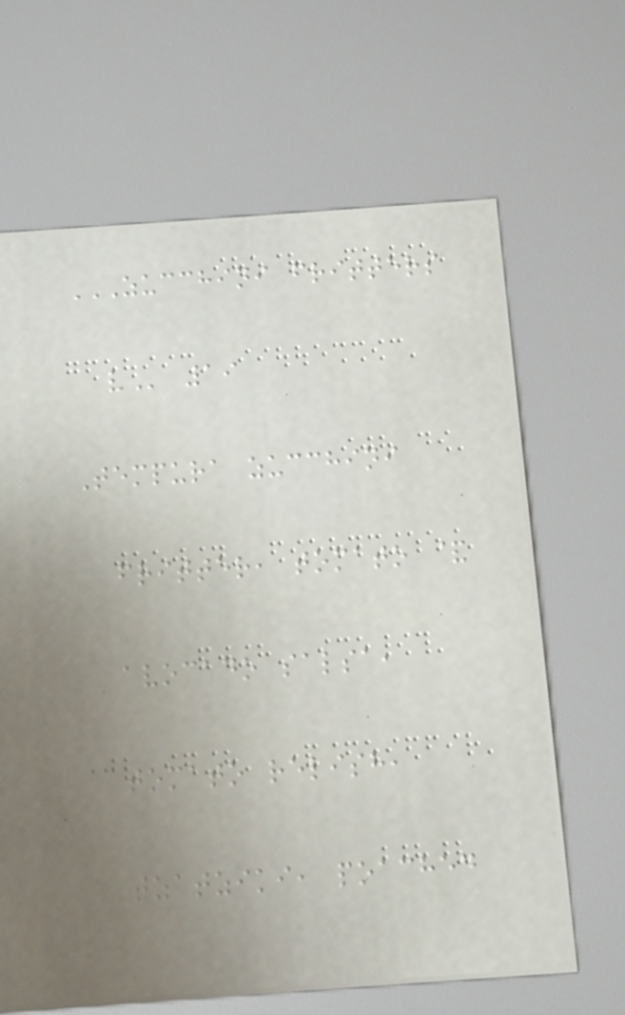ZUCCHINI FRITTERS
V 19
Tempura zucchini
fritter, tomato &
avocado salsa,
tomato relish,
tzatziki, poached
